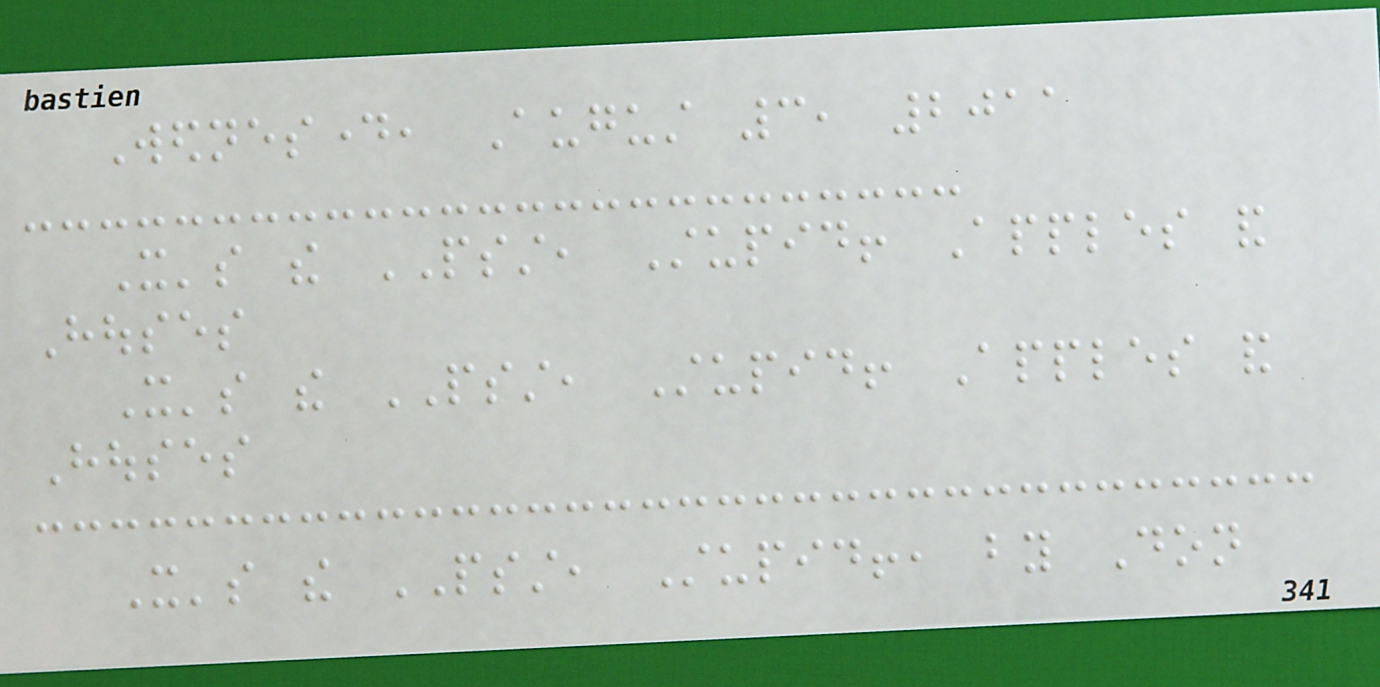Wednesday, August 3, 2011
It's the PSST, Stupid! Apples and
Houses
It's the PSST, Stupid! Apples and
Houses
It's the PSST, Stupid!, by Don
